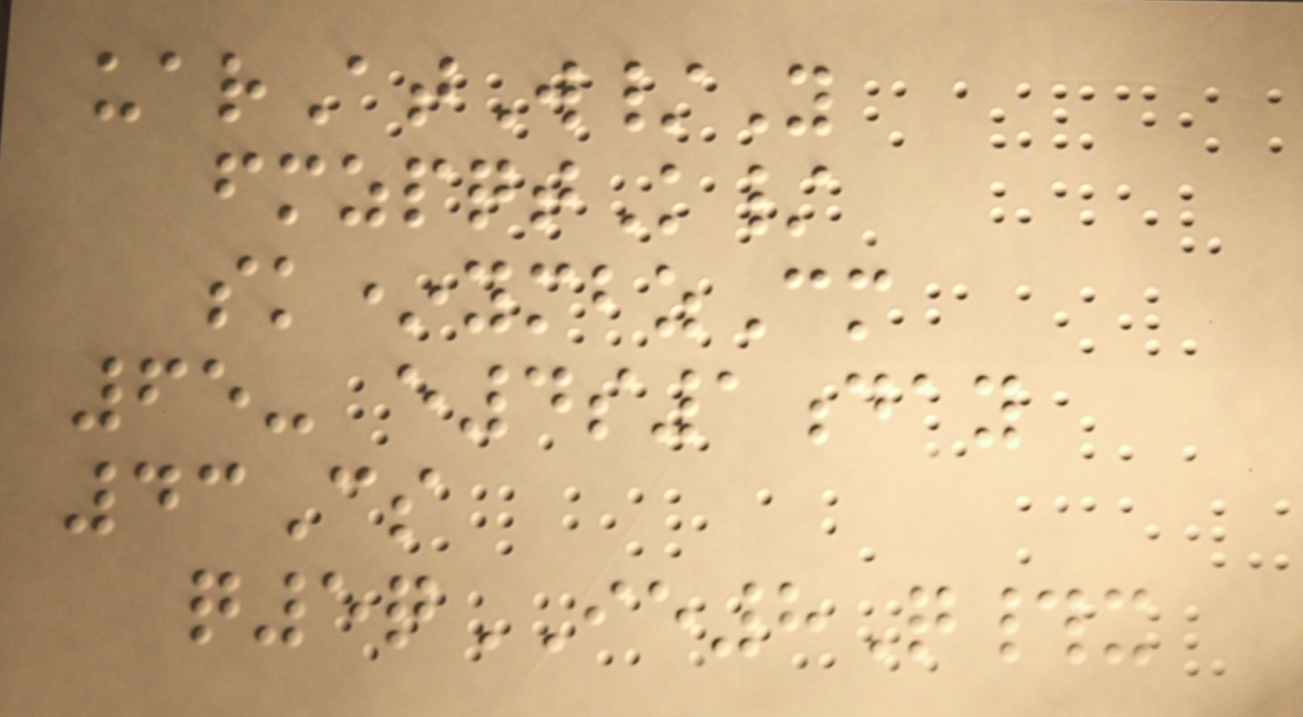uarAtW/Y
fmzpqtK/
sk*ymbzCm
65- e4s1day
43Cs
q5qIE8Q#x
